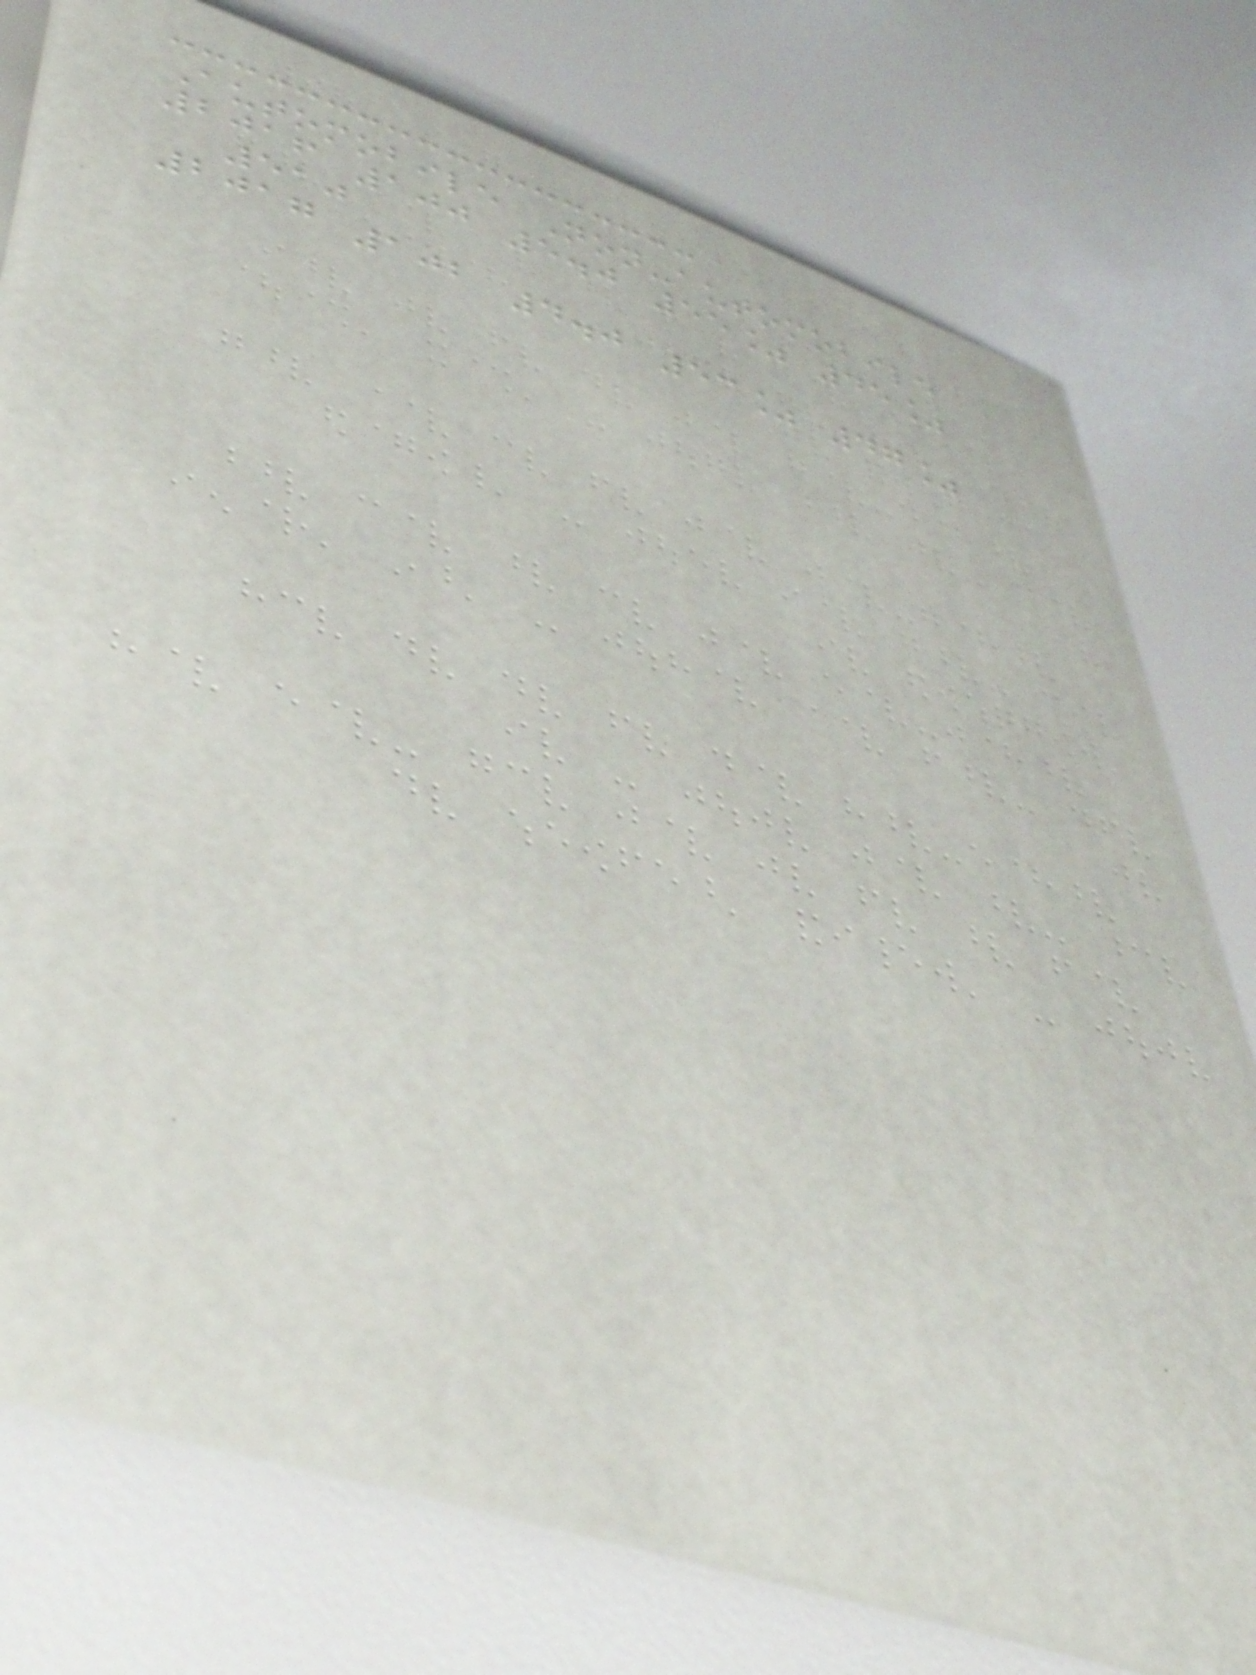Automobile Non-automobile
2016 100 5.0 55% 45%
510
2017 102 4.0 53% 47%
